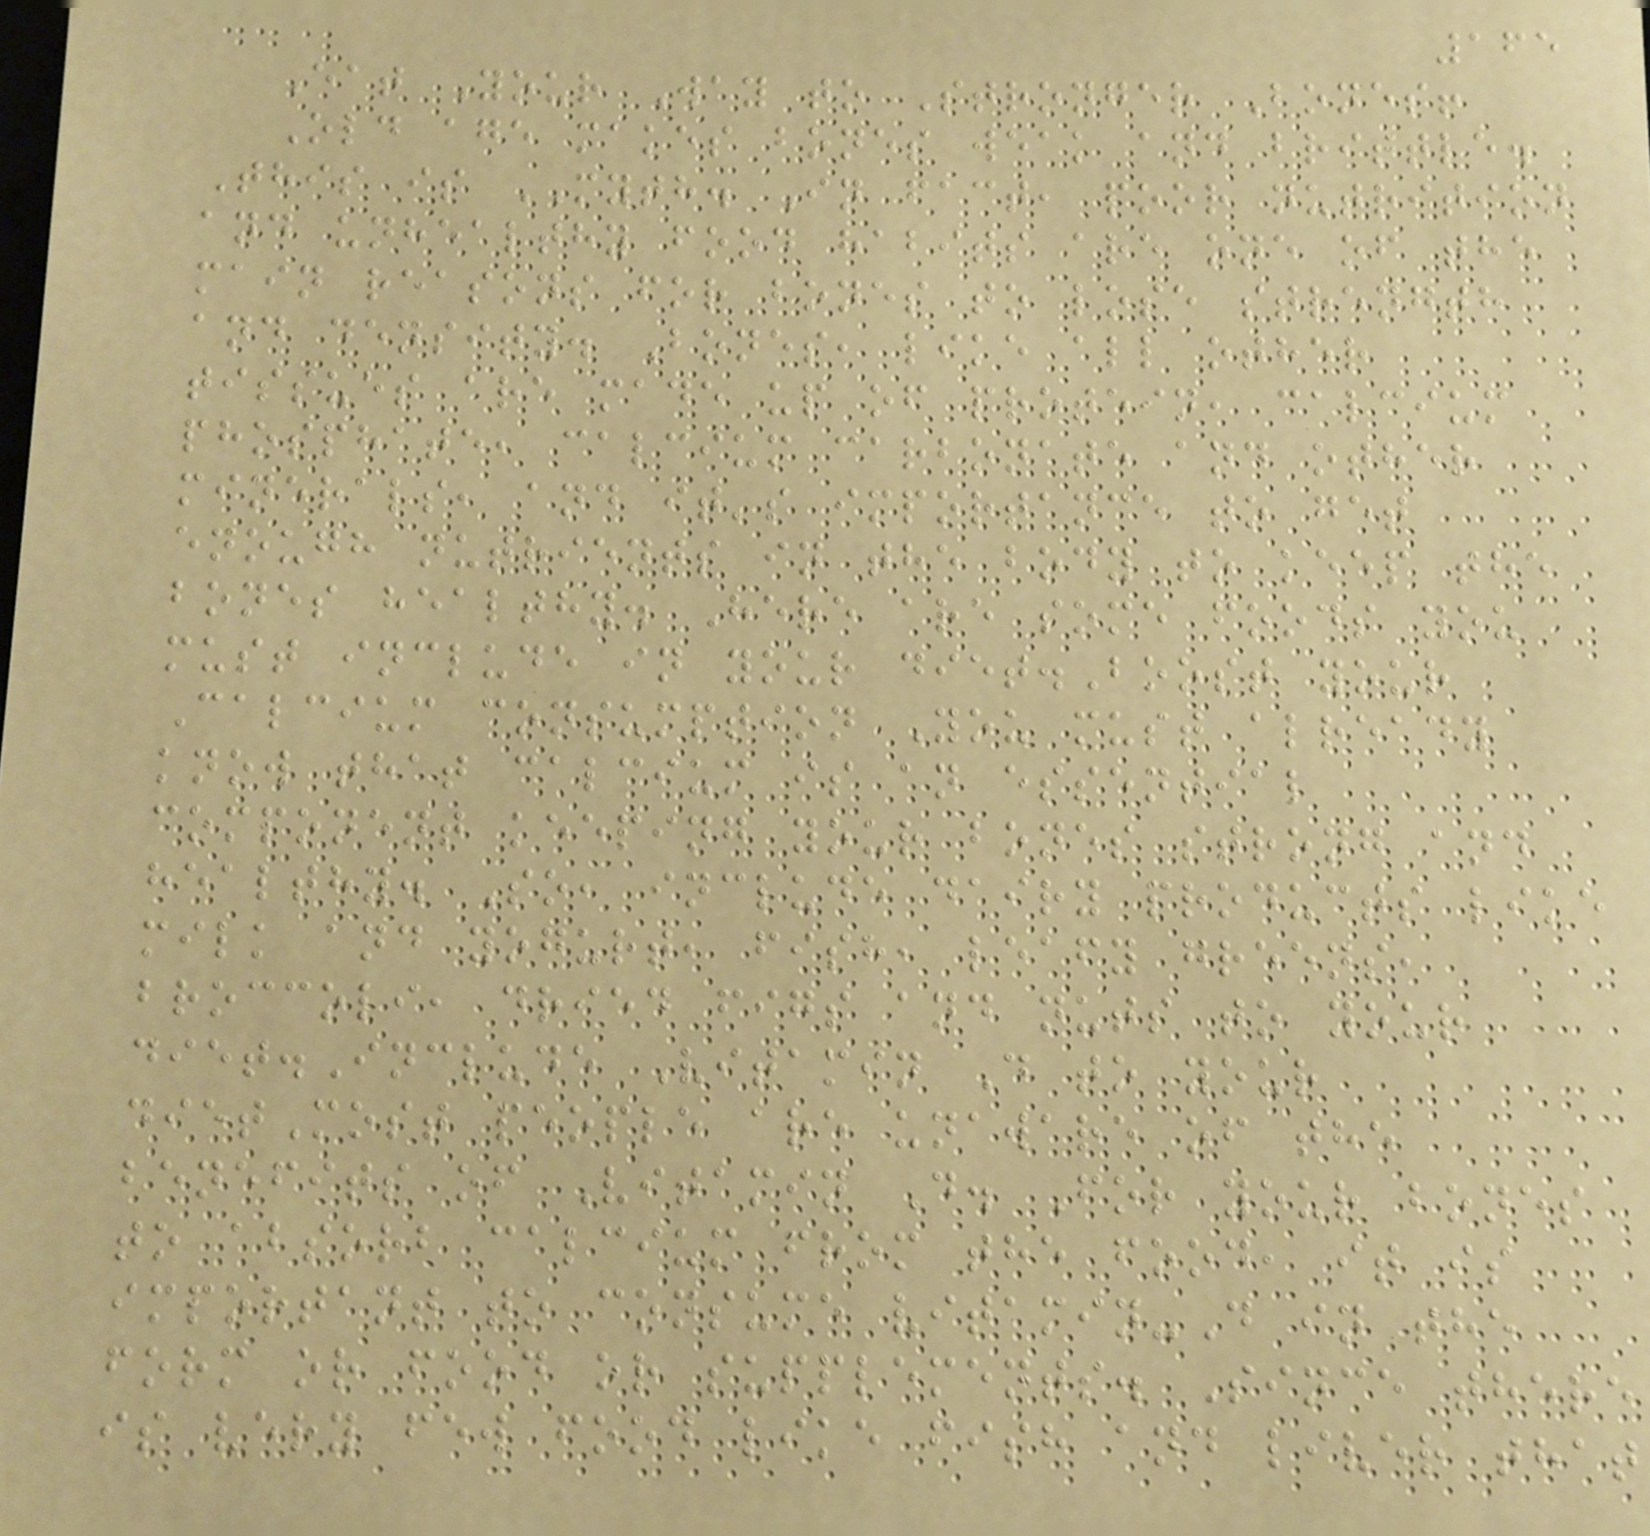165
Eat Your Way to Stronger Bones!
Old age makes bones weak and brittle.
This is MYTH. In fact, poor nutrition
and unhealthy food habits are one of the
main reasons for bones to lose strength
and density. Bones, like all other
tissues are made up of protein, calcium
phosphate, calcium carbonate and other
minerals, and it's importance to get
enough nutrients in the body to keep the
bones healthy. Here are some foods you
must include in your diet.Boost your
Calcium consumption You must already
know that calcium is an essential
component keeping your bones strong and
healthy. So, include dairy products like
milk and yogurt, fish, leafy greens,
broccoli, dried figs and nuts to your
diet.Include Vitamin D to your
dietMost people are unaware of the
benefits of Vitamin D. For your bones
to absorb calcium from the food, it is
important to consume vitamin-D in the
form or food or supplements. Since there
is very few food like fish and liver that
